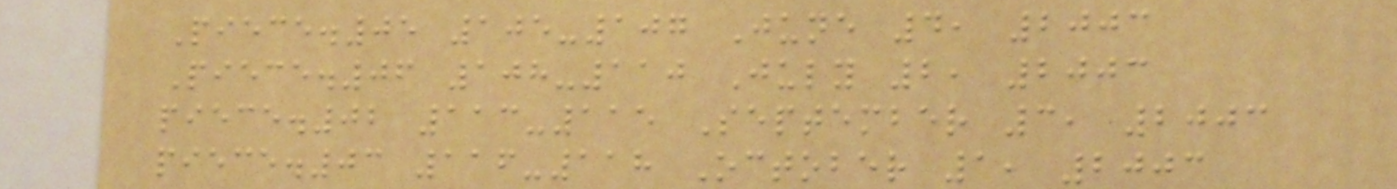Piece.05 105-107 June 4, 2003
Piece.06 108-110 July 2, 2003
piece.02 113-115 September 3, 2003
piece.03 116-118 October 1, 2003
